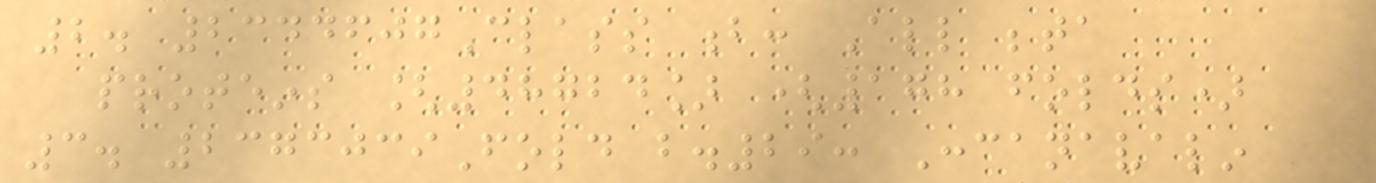2. 2344607Class b: All beta
proteins [48724] (178 folds)
3. 2373039Fold b.29: Concanavalin
